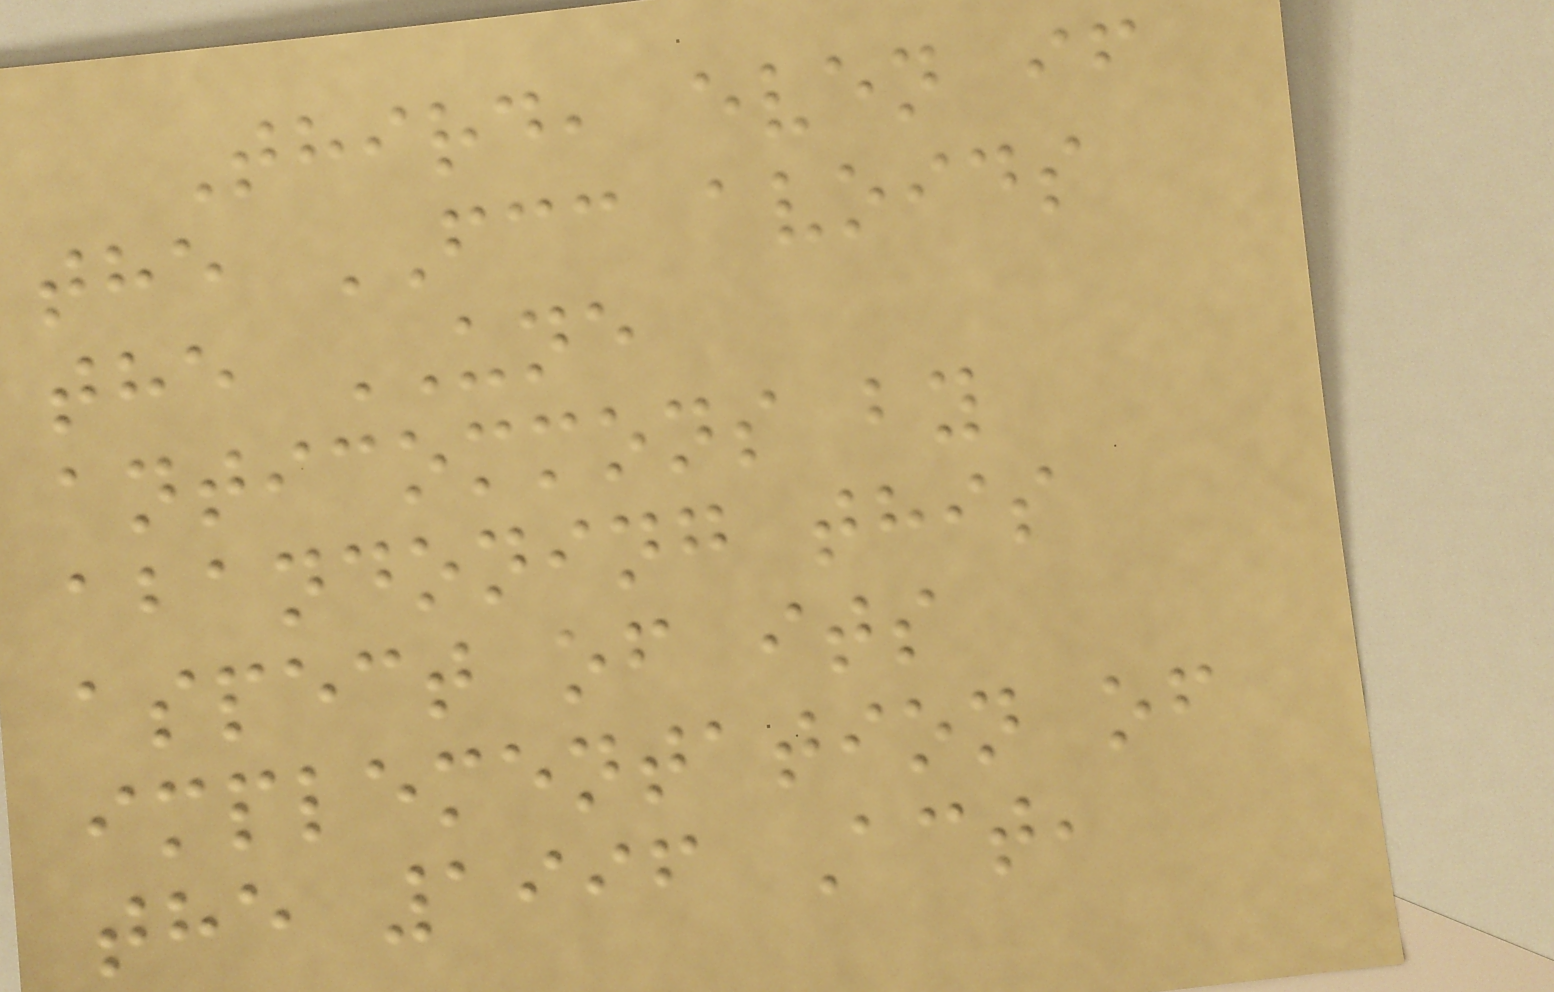Third, even if
the FCC avoids
the UNE
anticommons by
abandoning this
aspect of its
implementation of
the 1996 Act,
